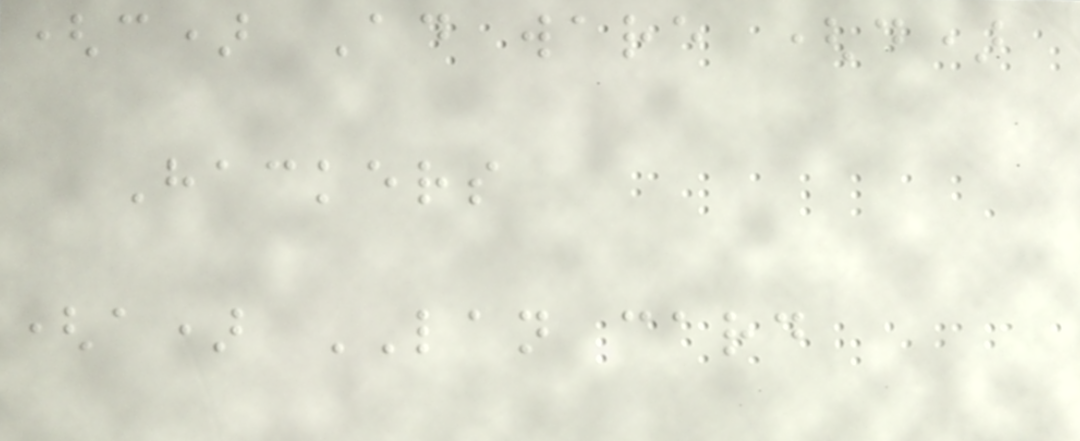(c) Ad ware (d)
Hackers
(a) LAN card
